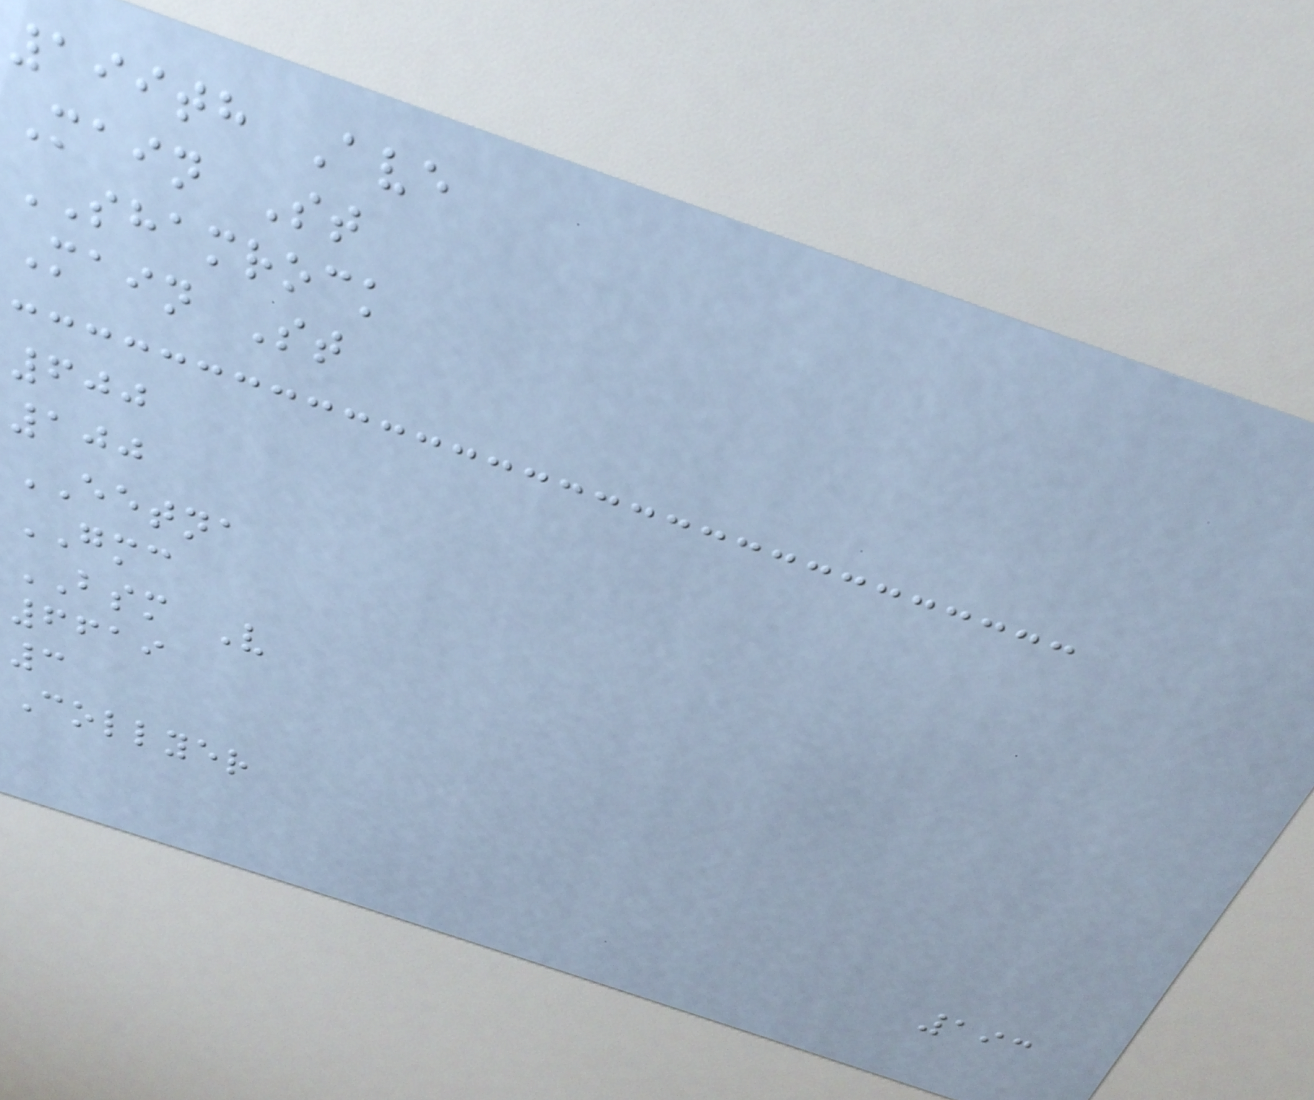199th Ave
Main St
SHAMROCK
Main St
600
100
EETNA
GMC
BSM V
6619
3
Collyer
193
